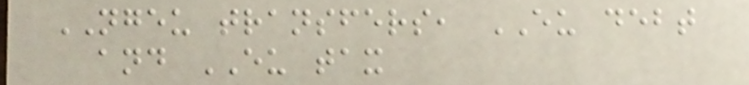NGEU transfers, EU debt
and EU tax
